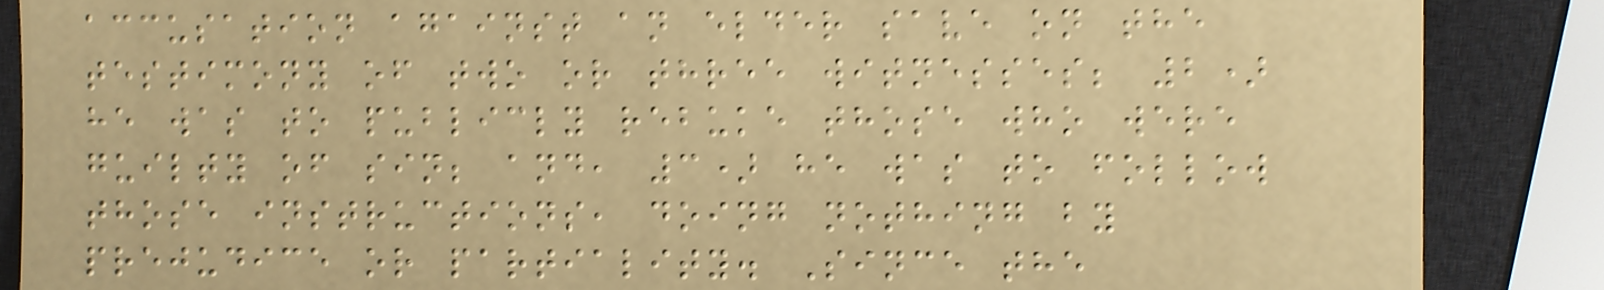accusation against an elder save on the
testimony of two or three witnesses; 2)
he was to publicly rebuke those who were
guilty of sin; and, 3) he was to follow
those instructions, doing nothing by
prejudice or partiality. Since the
